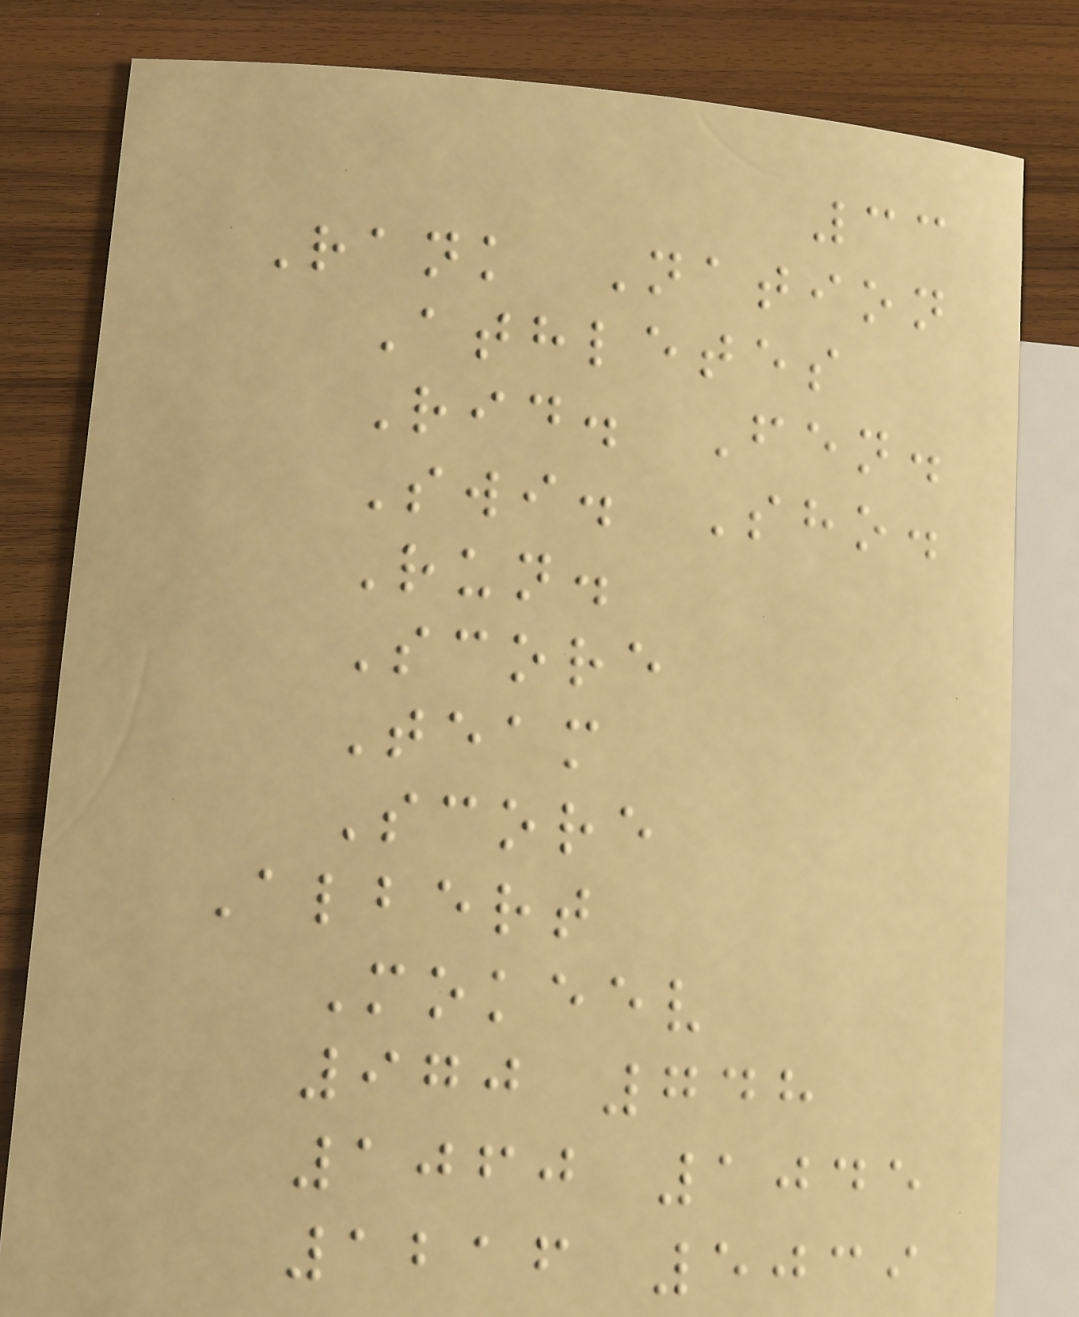33
Rank Nation
Athletes
Rid. Fen.
Swi. Sho.
Run.
Score
Team
Score
Albert
Mokeev
970 748
1060 1045
1216 5039
